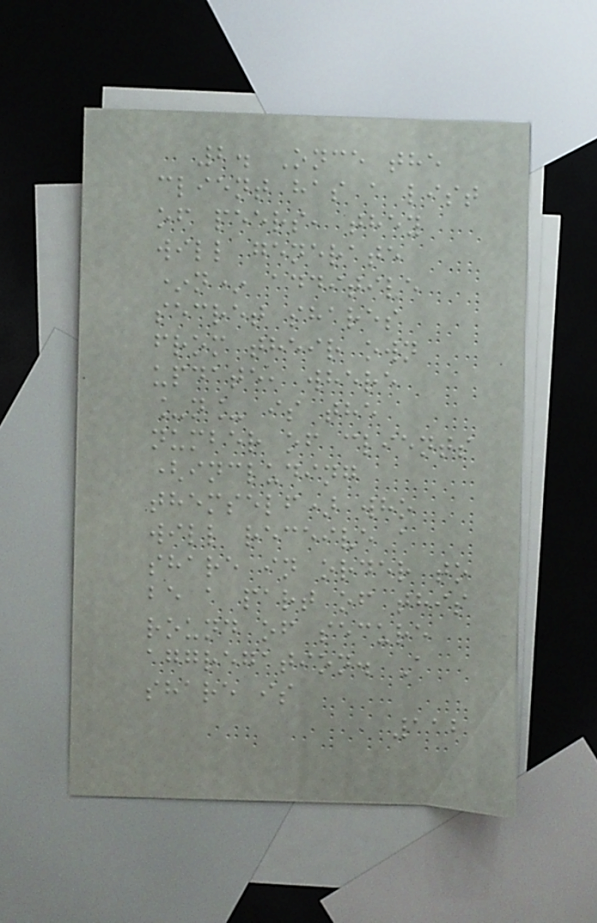2. Once the
client has a list
of peers, they
will generate
*n* additive
secret shares
from their own
update, where
_n_ is the
number of clients
(including
themself) who
will receive a
share in order to
be a part of this
round of secure
aggregation. A
share is
112
